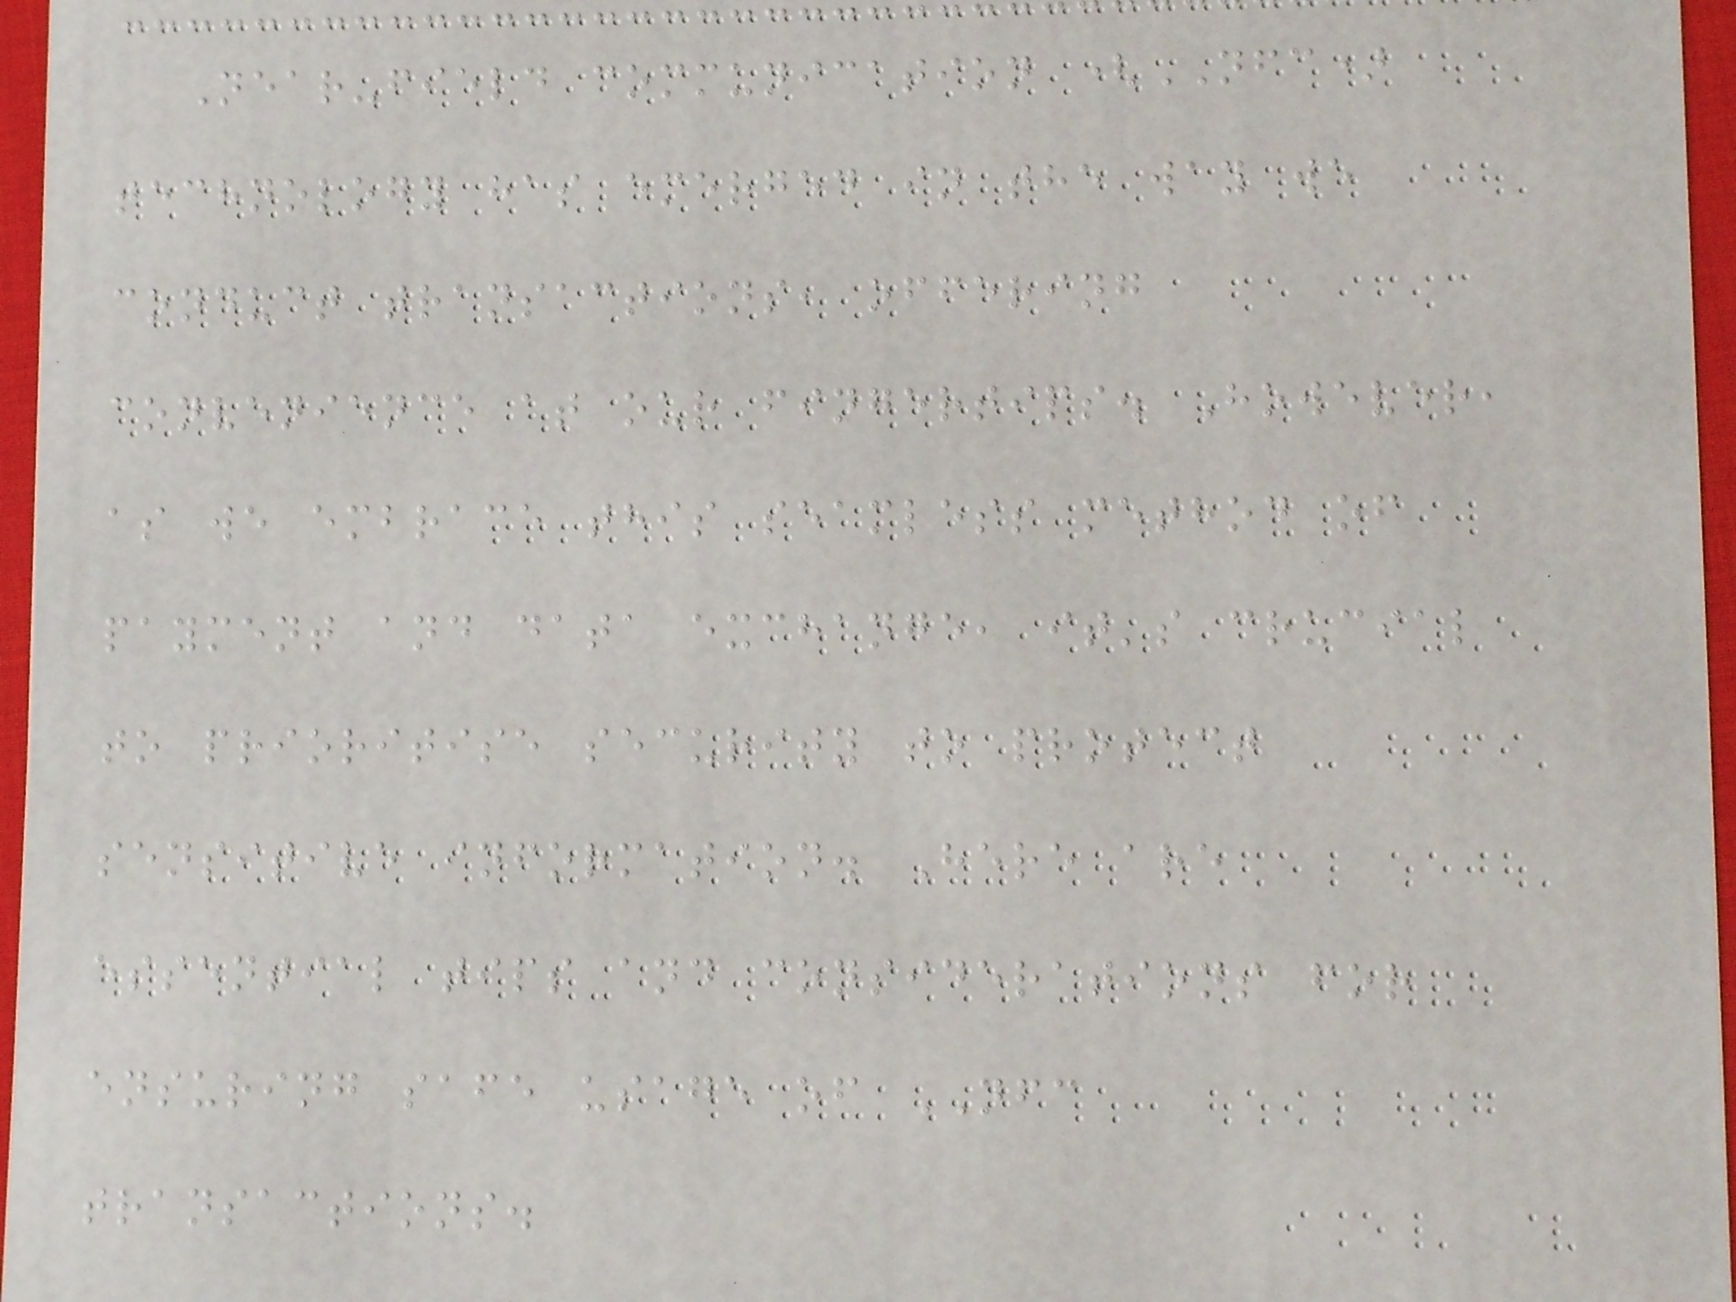Near-field communication (NFC)
technology has emerged in the way we
conduct transactions, offering
convenience at our fingertips. However,
as we embrace this seamless method of
payment and data exchange, it's crucial
to prioritise security to protect
sensitive information. Here are
essential tips and considerations for
ensuring safe usage of NFC
transactions.
